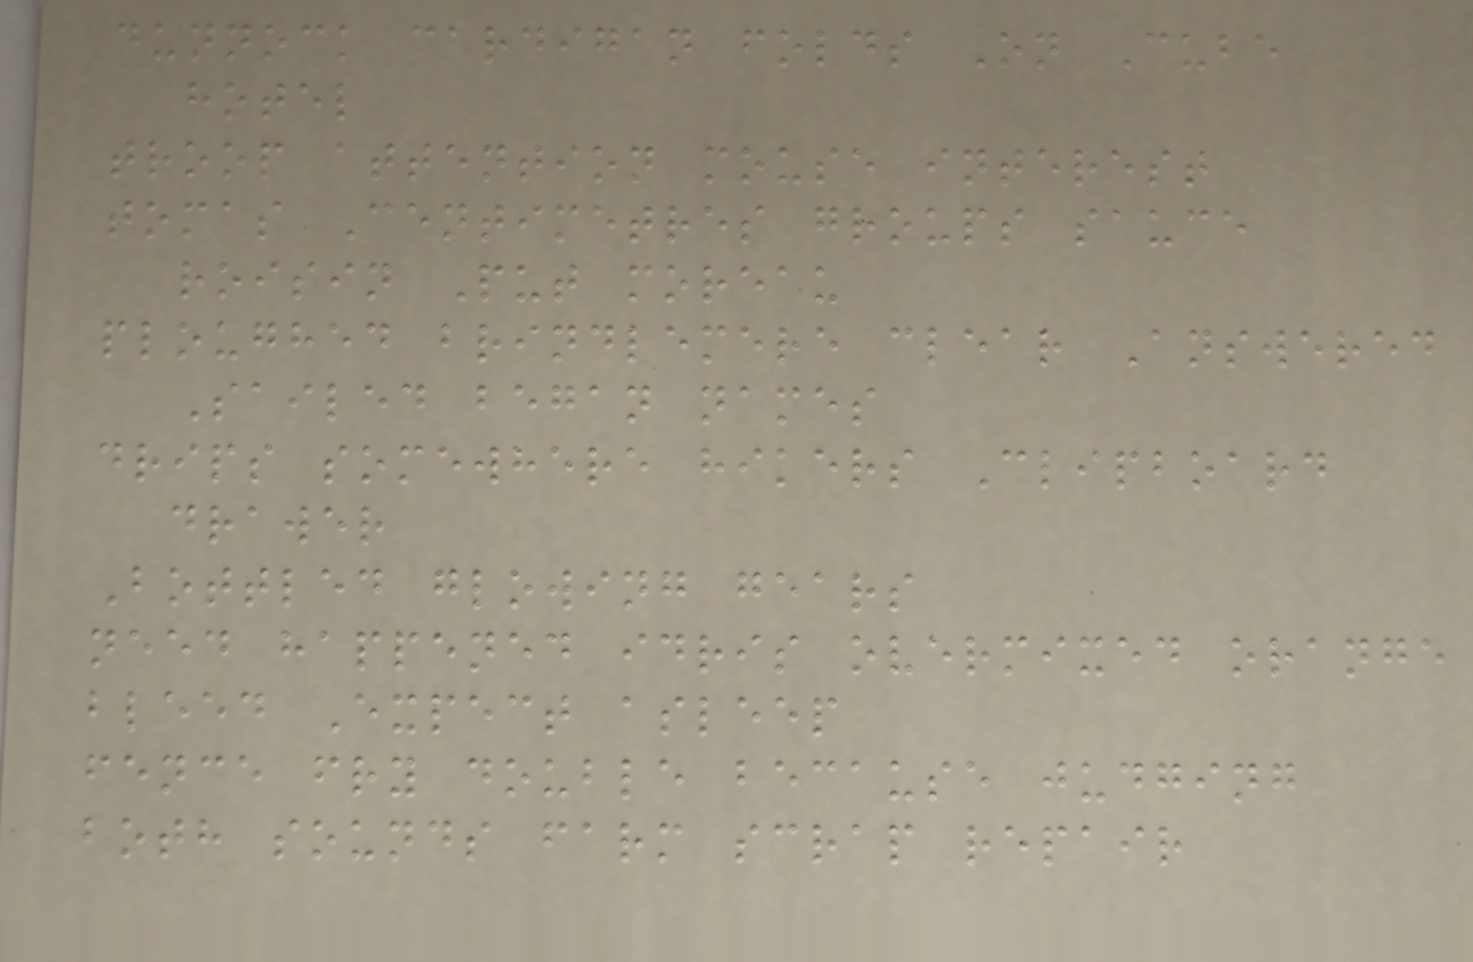dunnock cardigan folds On Cube
hotel
troop attention mouse interest
tomas Centimetres groups sauce
roisin Put moreau
ploughed brindlemere clear Answered
Sailed began names
drips somewhere hikers Clipboard
drawer
Bottled glowing gears
need happened idris overmixed orange
bleed Expect asleep
fence fry double because judging
both sounds farm scrap repair
